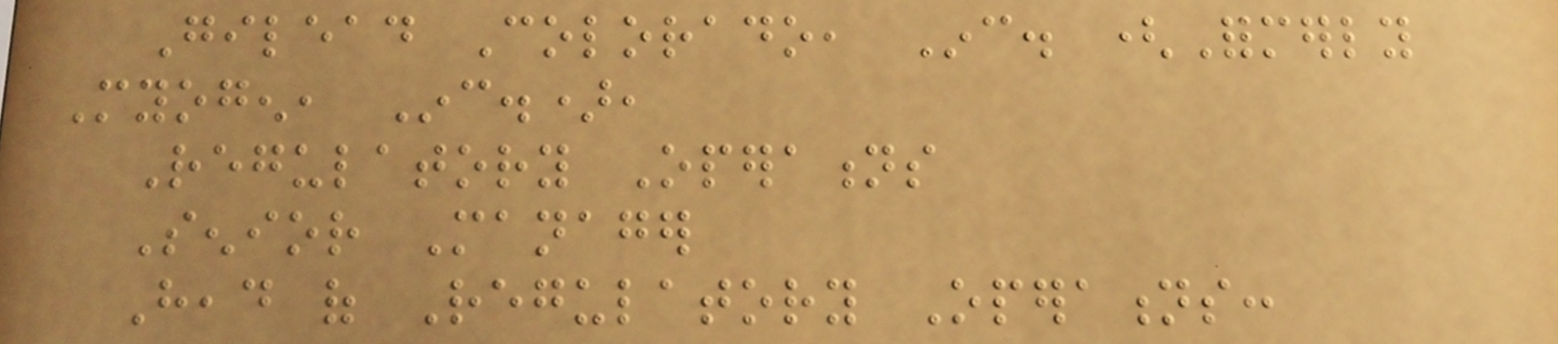Gilead Colorado, Inc. (Formerly
Myogen, Inc.),
Regulatory Operations
Senior Manager
Head of Regulatory Operations:
